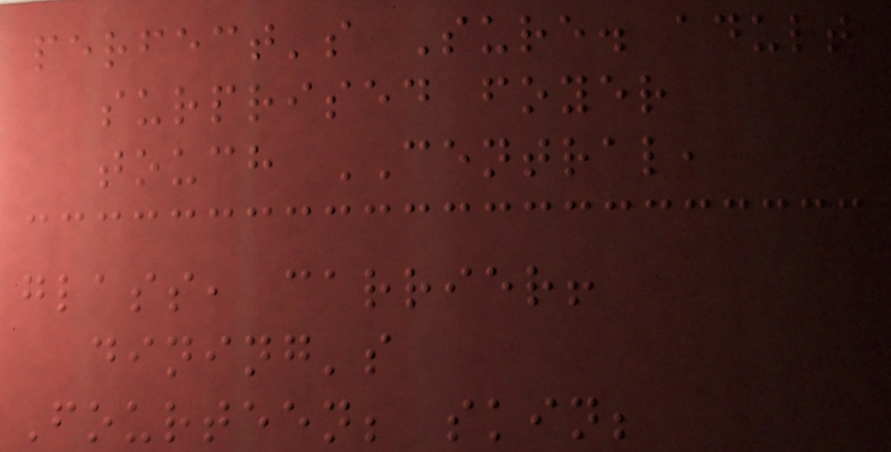perfect's Sure. adult
surprised foyer
touch CENTRAL,
glass, carrier!
dining's
Fourteen; skin;
